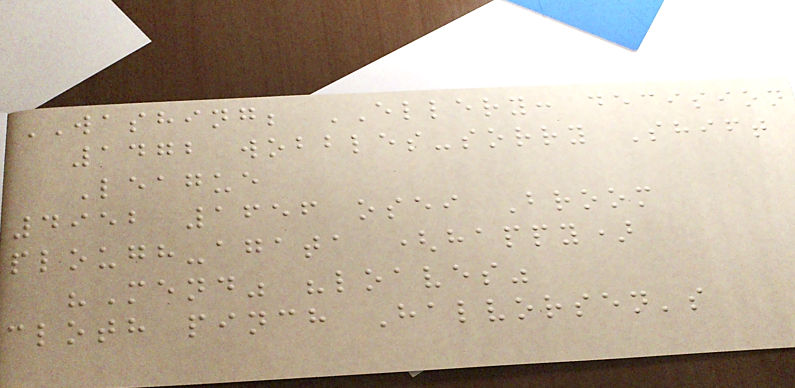WASHING; ELLERY: decision
1472 wobbles-sorry Shift
League
4952 1656 osei Broom
plough-agata (happy)
"Mend" "loaves"
cloth pinch Halvorsen's
